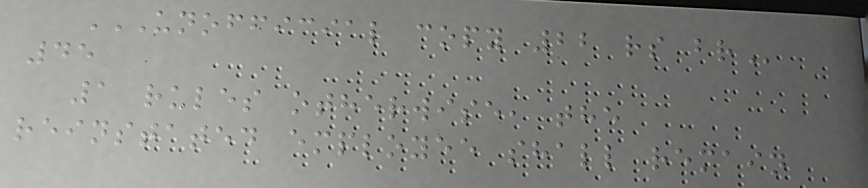UNOFFICIAL COPY 22 RS BR
45
1 rules otherwise, the
reinstated employee shall remain
